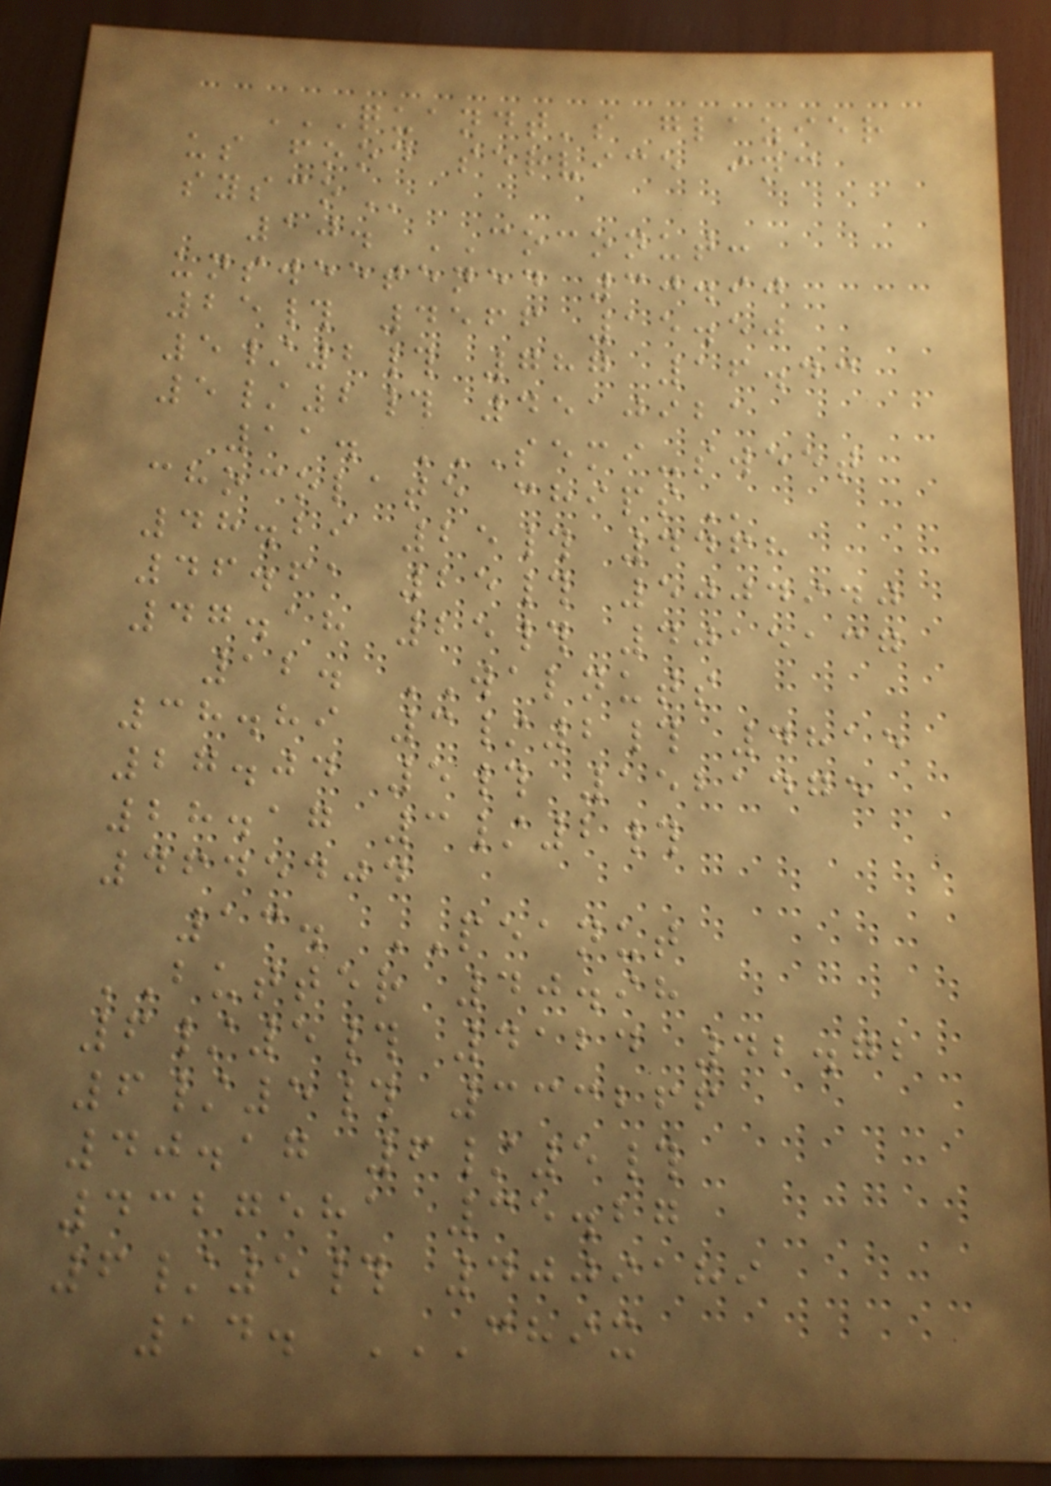QUANDT'S GLAZIER
US FOOD SERVICE INC
SYSCO
10. COCONUT:
unsweetened 30.90
25# 4566 15.50
5/2# 787 16.43
5/2# 4510921
11. SEMI-SWEET
CHOCOLATE CHIPS
48.29 25# 4468
46.61 25# 5004940
47.18 25# 4015137
12. WALNUTS
38.89 3/2# 4815
27.04 5# 1521475
28.17 3/2#
4645404
13. PEANUT
BUTTER 40.98
6/5# 4124 42.72
6/5# 333266
40.17 6/5#
4327581 35.27
6/5# 4009189
14. CHIX
